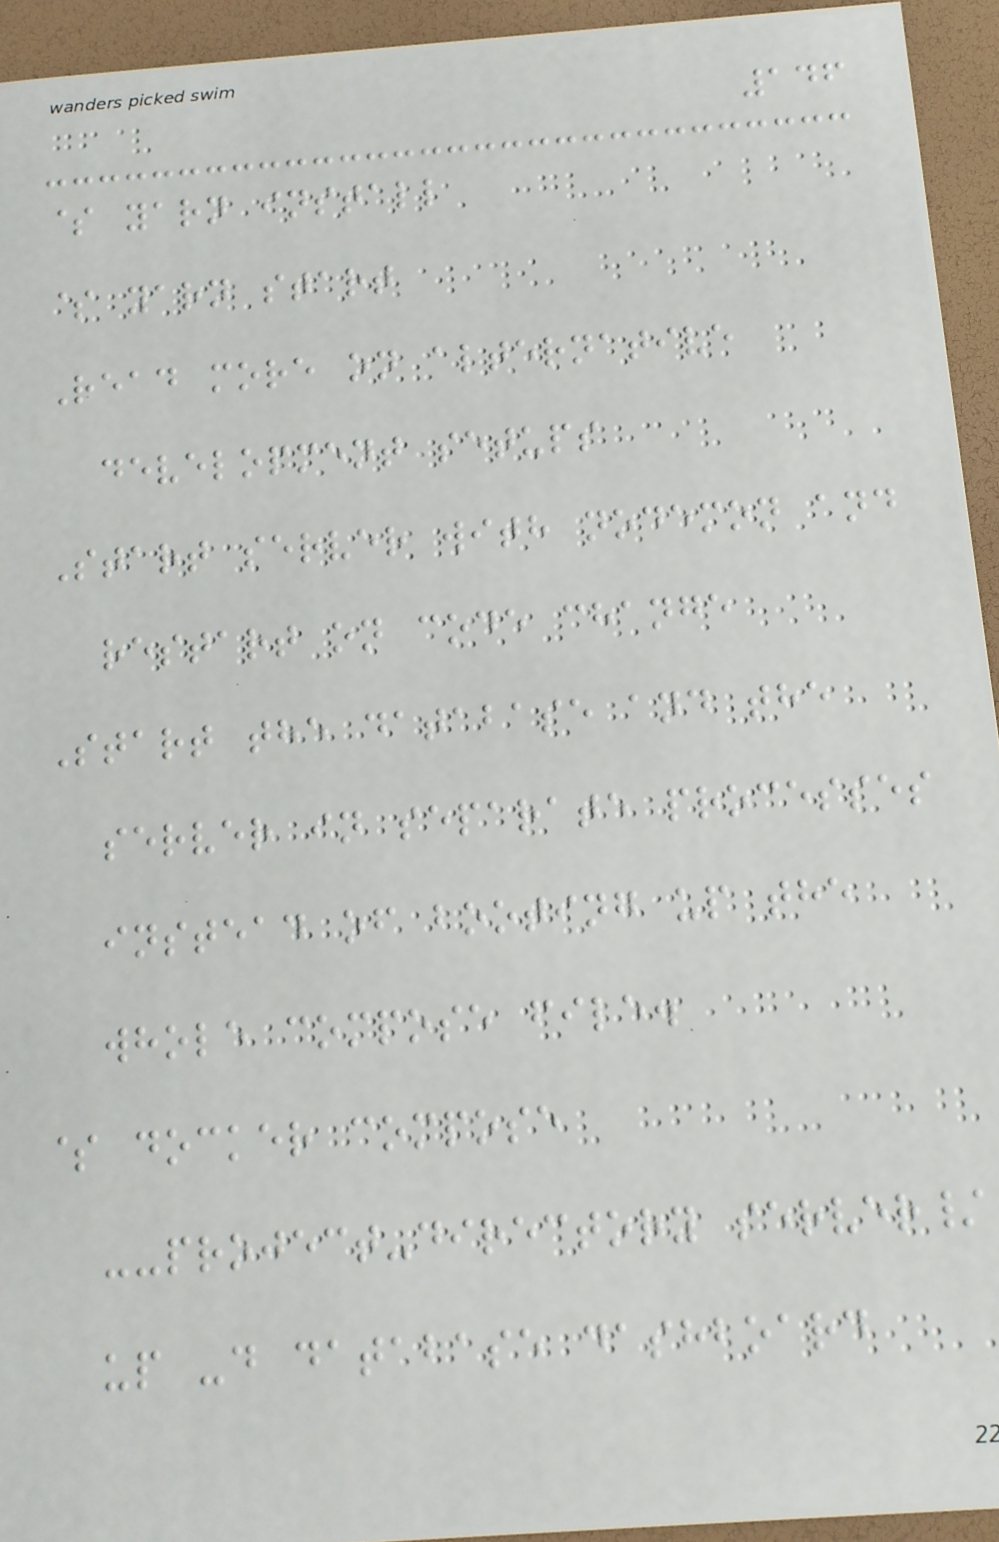146
$ yarn install
$ yarn start
Read more on alternative
development setups
Start server with nodemon and
restart on code change
Start the database and the
server in separate processes
instead of booting up the
whole compose file.
$ docker compose
--project-directory server/
up -d database dashboard
